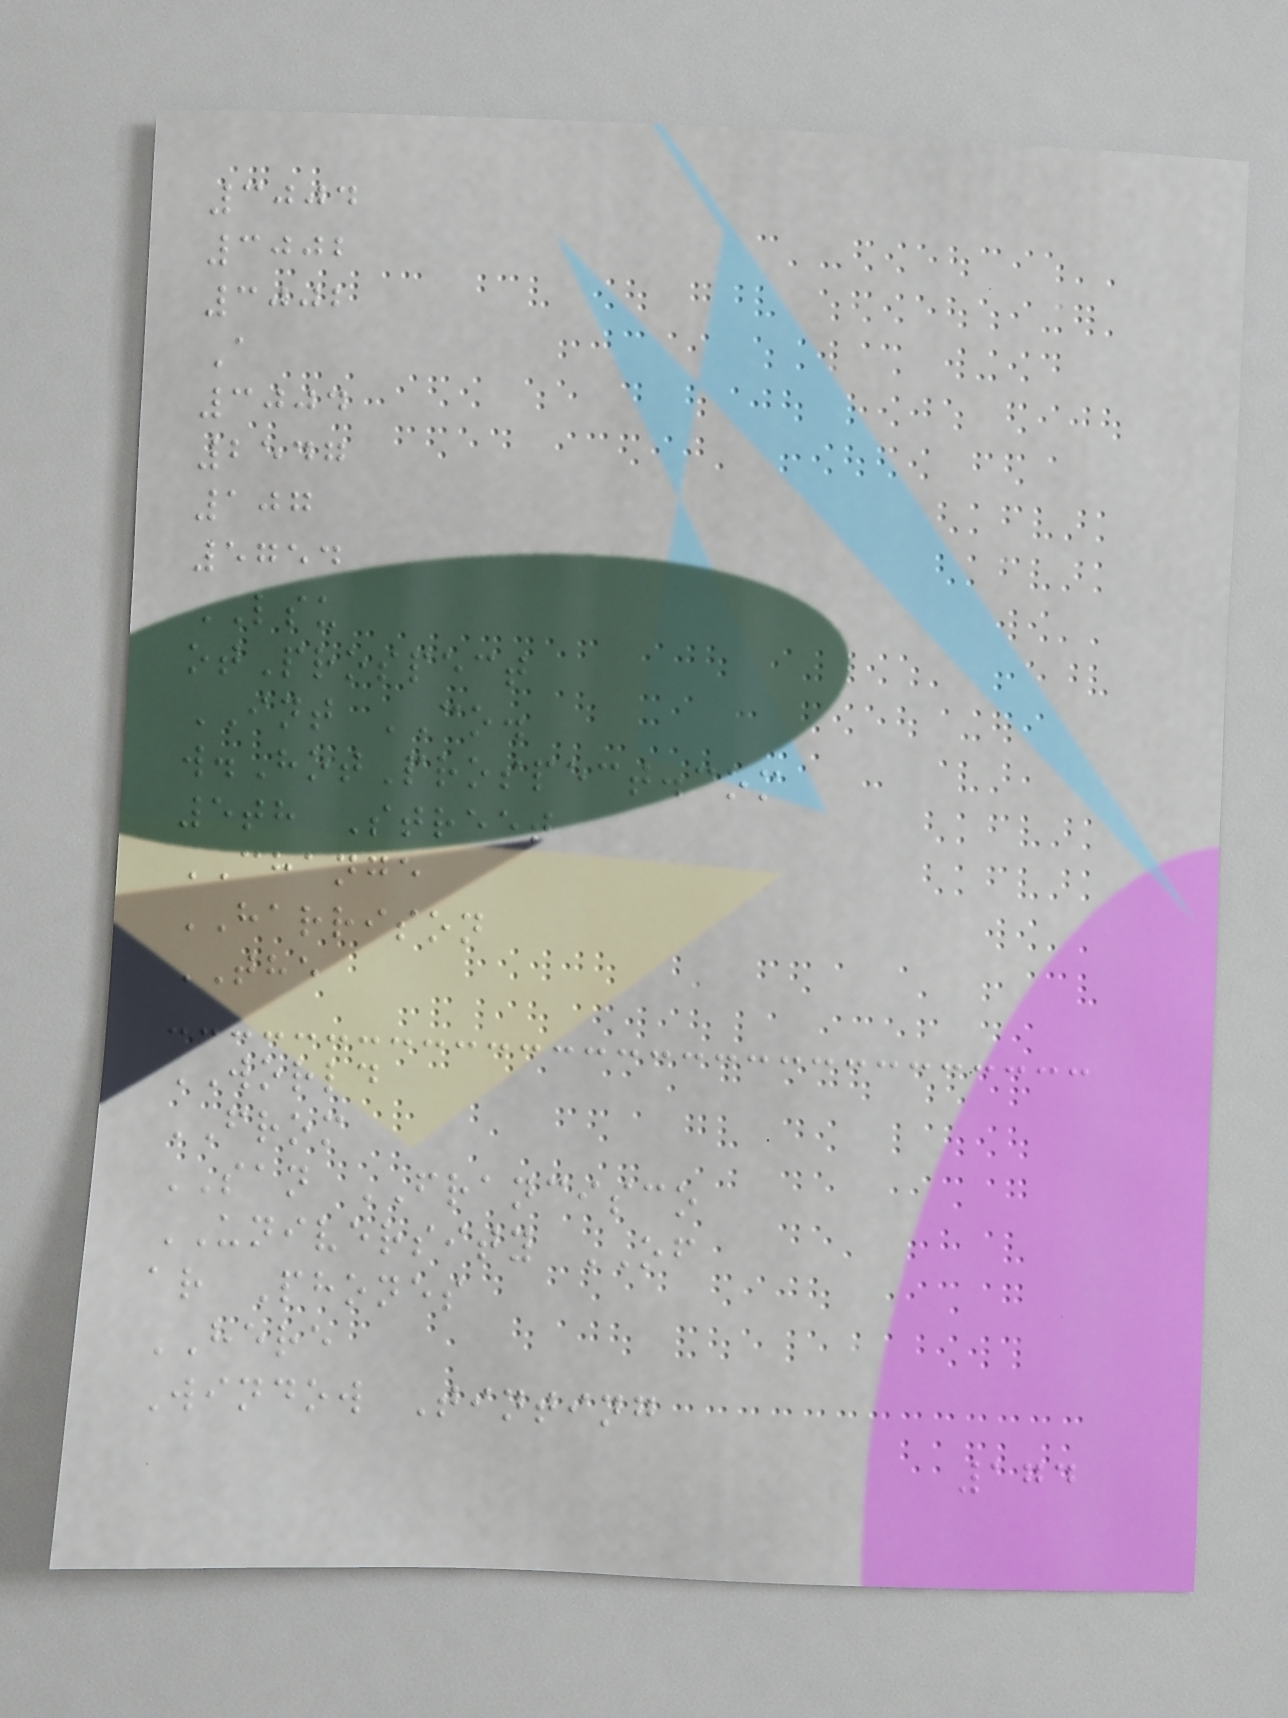3004
3002
3002
A
3004
2547
107
5754
LSU
otProspect
INT CO.
w.HotProspect.com
5th Street
CHANGE
HARRISON
THE
WORLD
FROM
SAN FRANCISCO
UNIVERSITY OF
ar Phones
HERE
Window Tinting
174
